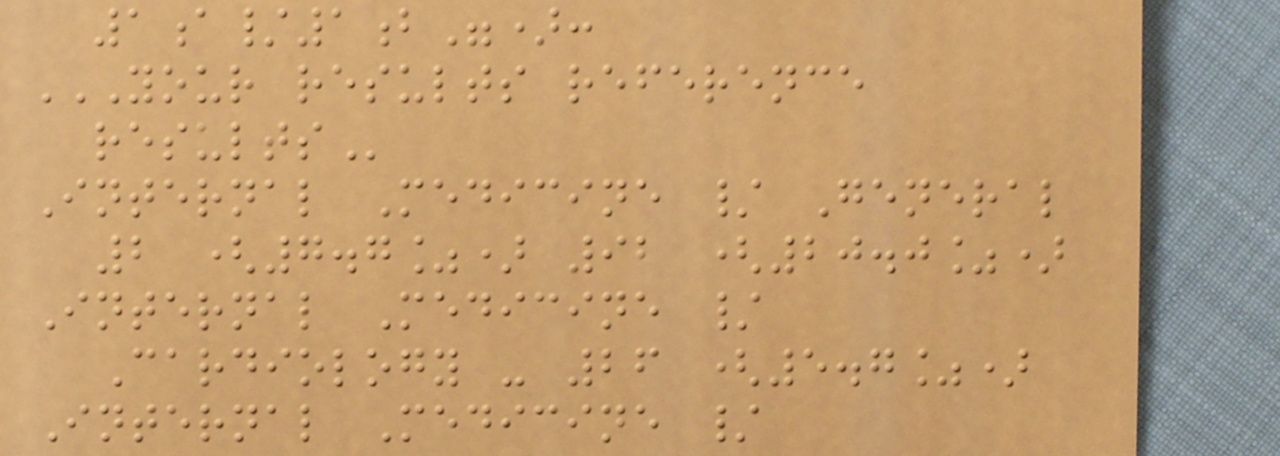1a/1b"):
YOUR RESULTS REFERENCE
RESULTS
Internal Medicine / General
2 (7.7%) 92 (20.0%)
Internal Medicine /
Cardiology - 26 (5.7%)
Internal Medicine /
